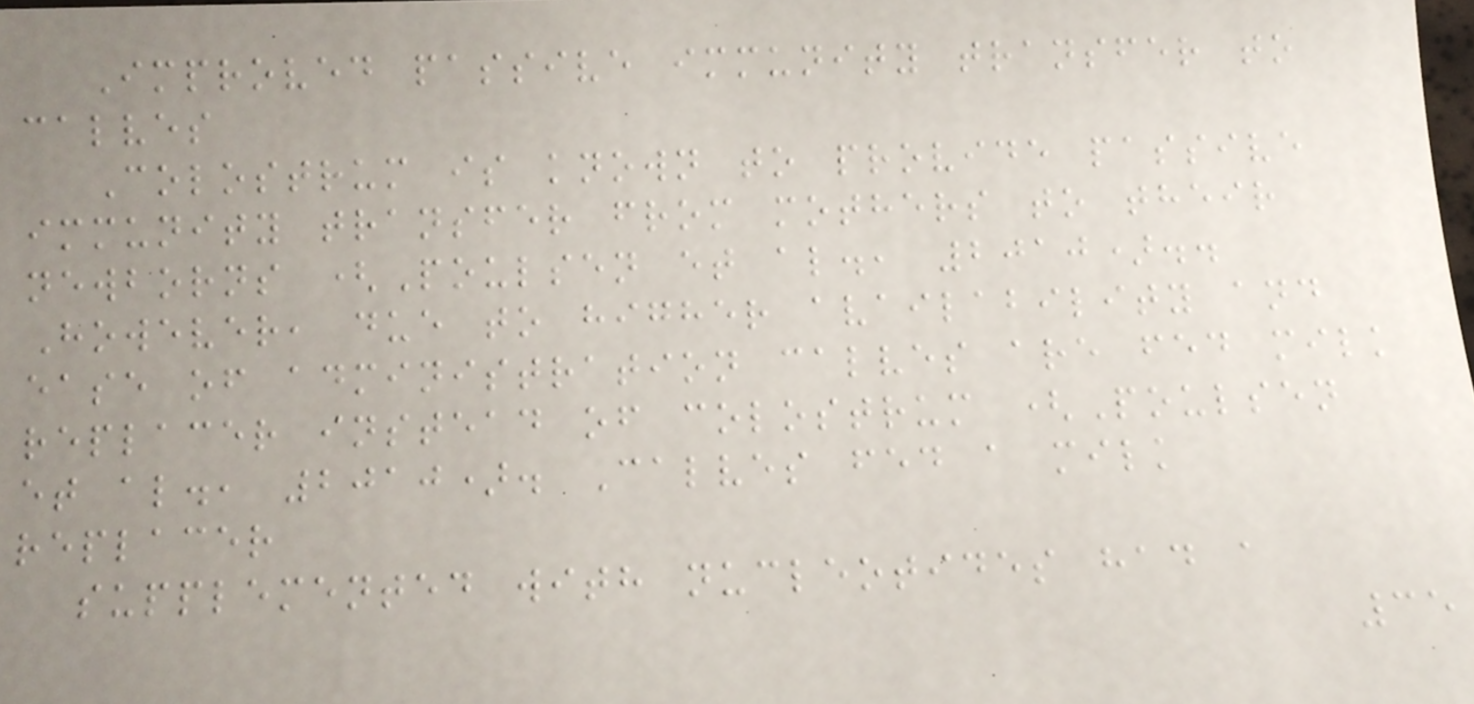Improved passive immunity transfer to
calves
Colostrum is known to provide passive
immunity transfer from mothers to their
newborns (Poulsen et al., 2010)..
However, due to higher availability and
ease of administration calves are fed milk
replacer instead of colostrum (Poulsen
et al., 2010). Calves fed a milk
replacer
supplemented with nucleotides had a
35
